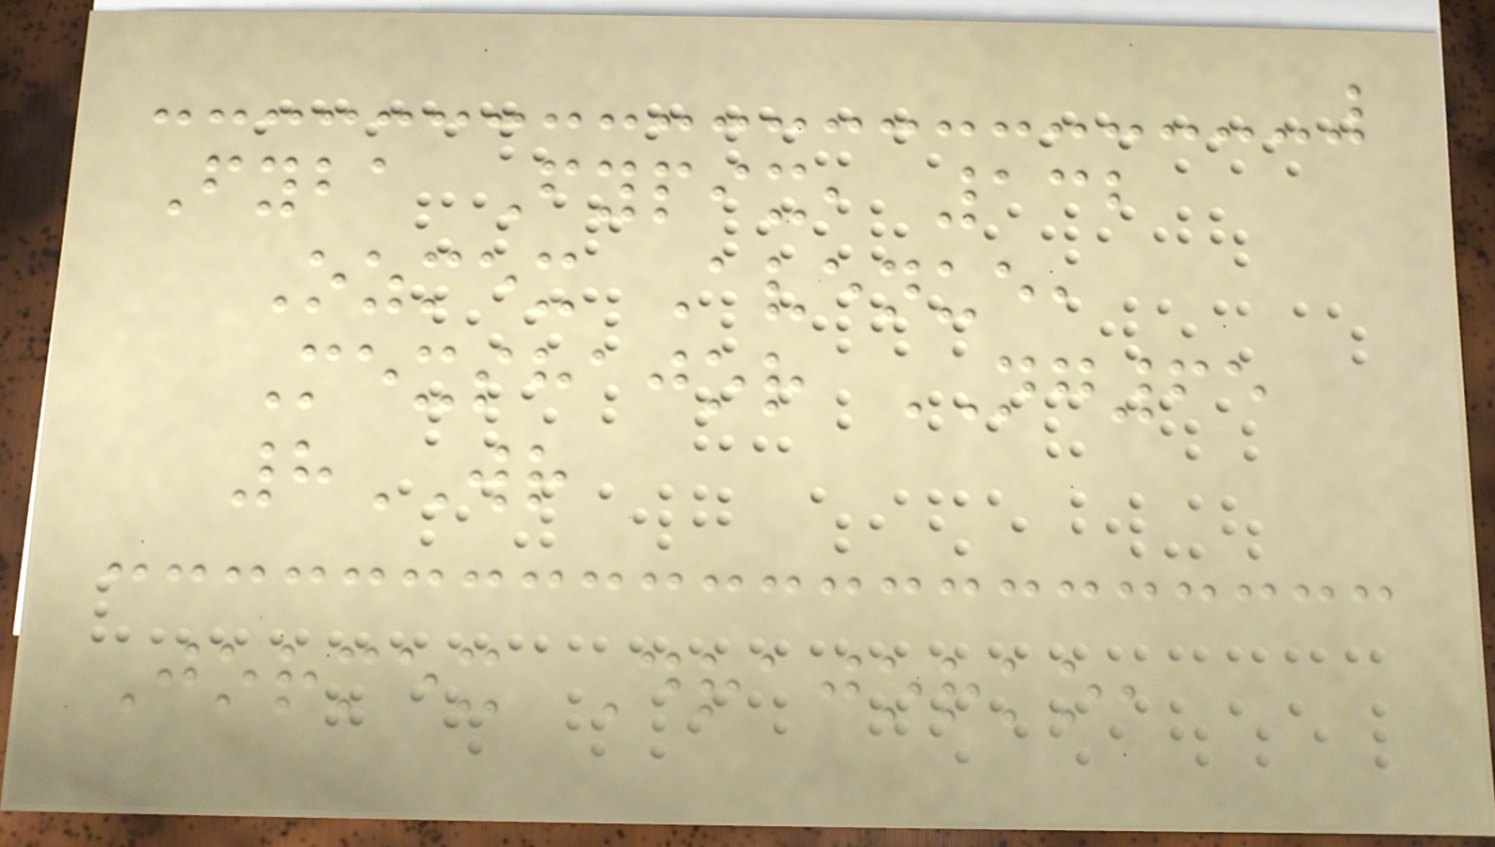Fyba Fypix, 132
Ozmex Avenue,
Mexshajor NG65
8WR
Jormex Drajorko,
